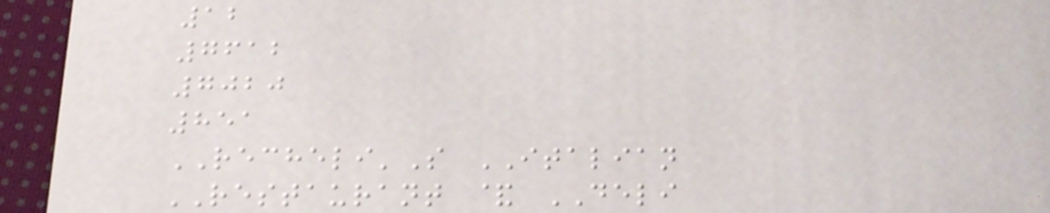12
7612
7020
851
RECHELI'S ITALIAN
RESTAURANT & DELI
